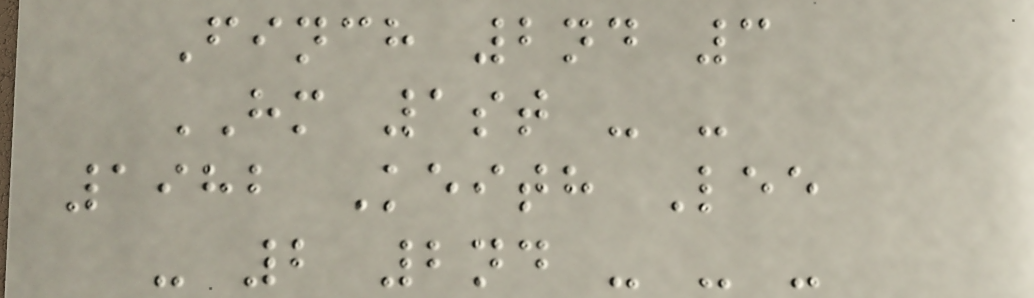Finch 2nd 3
HM 1st - -
1982 Keith Lee
- 2 2nd - - -
